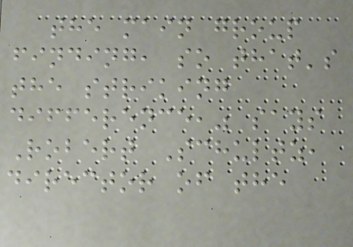the main group
finding, so that's
the striking
difference," says
Robert Schultz,
director of the
